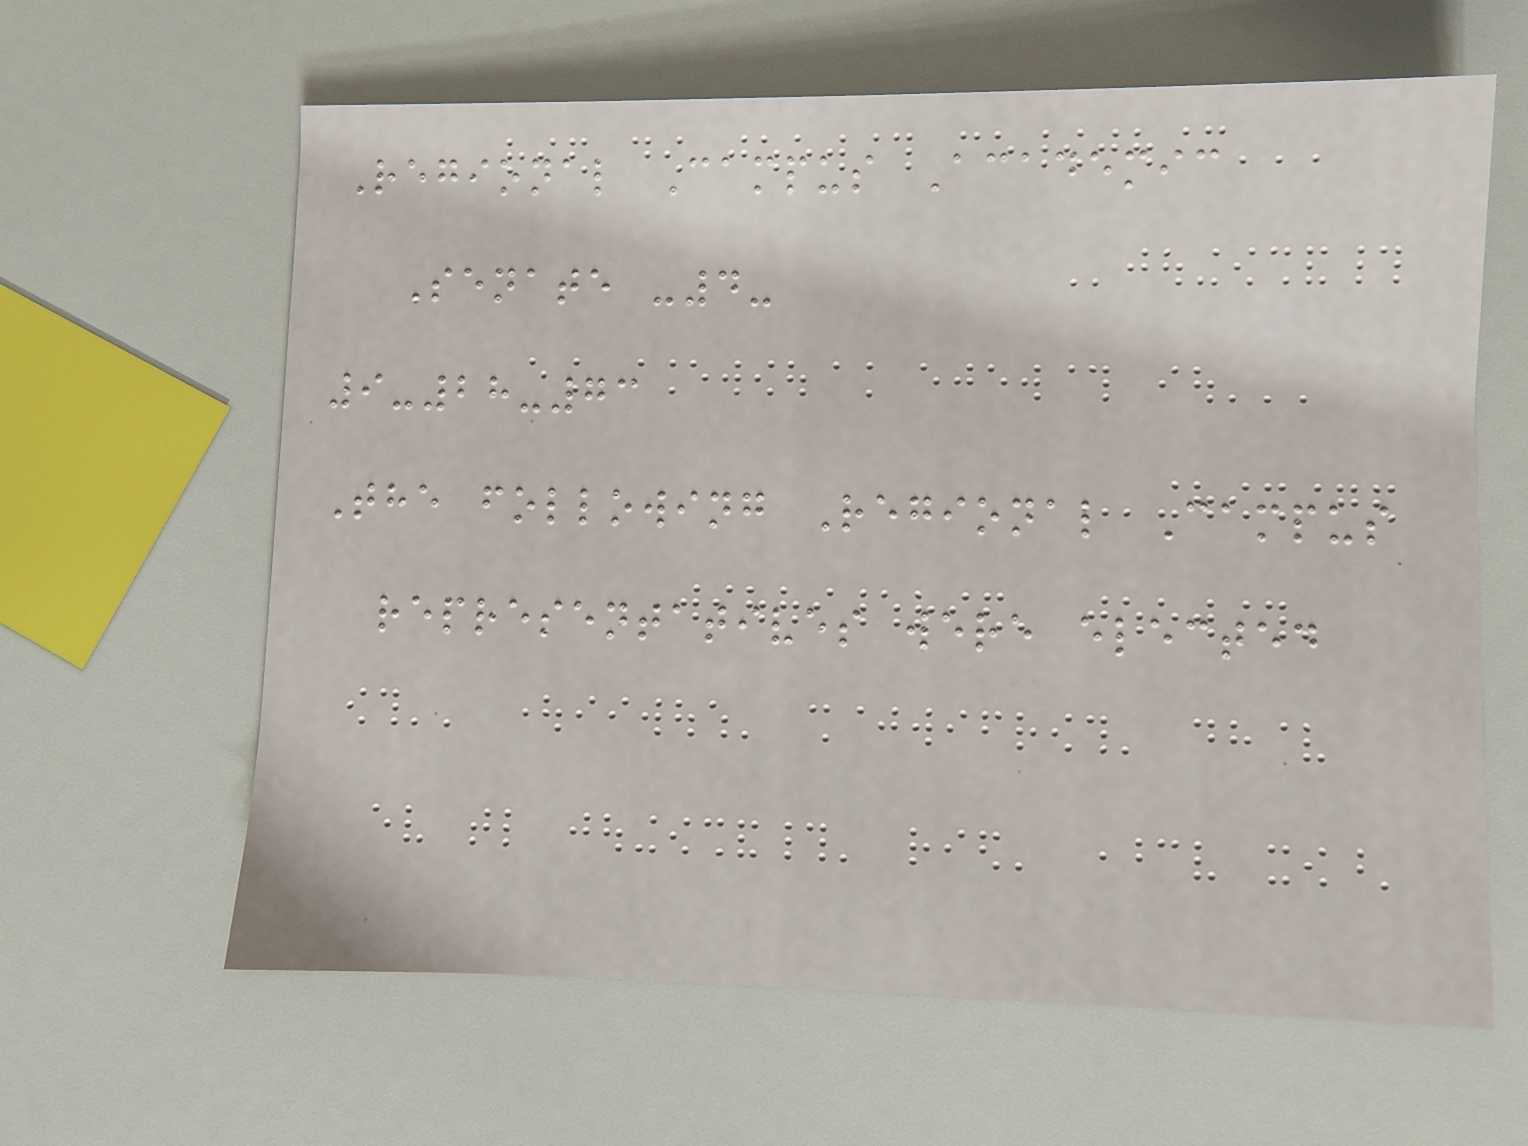Regional Campus Academic
Senate -4-
9-28-73
The following Regional Campus
representatives were elected
